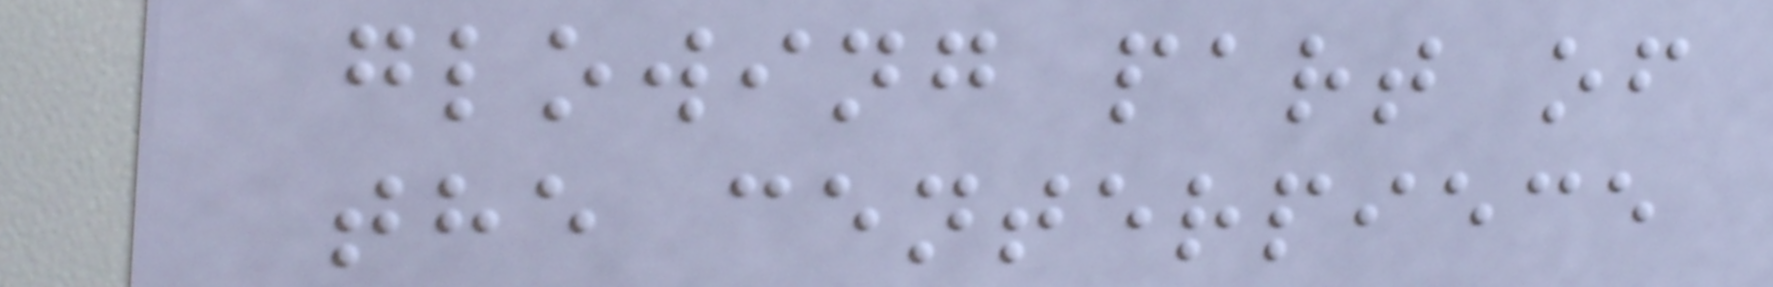glowing part of
the centerpiece
